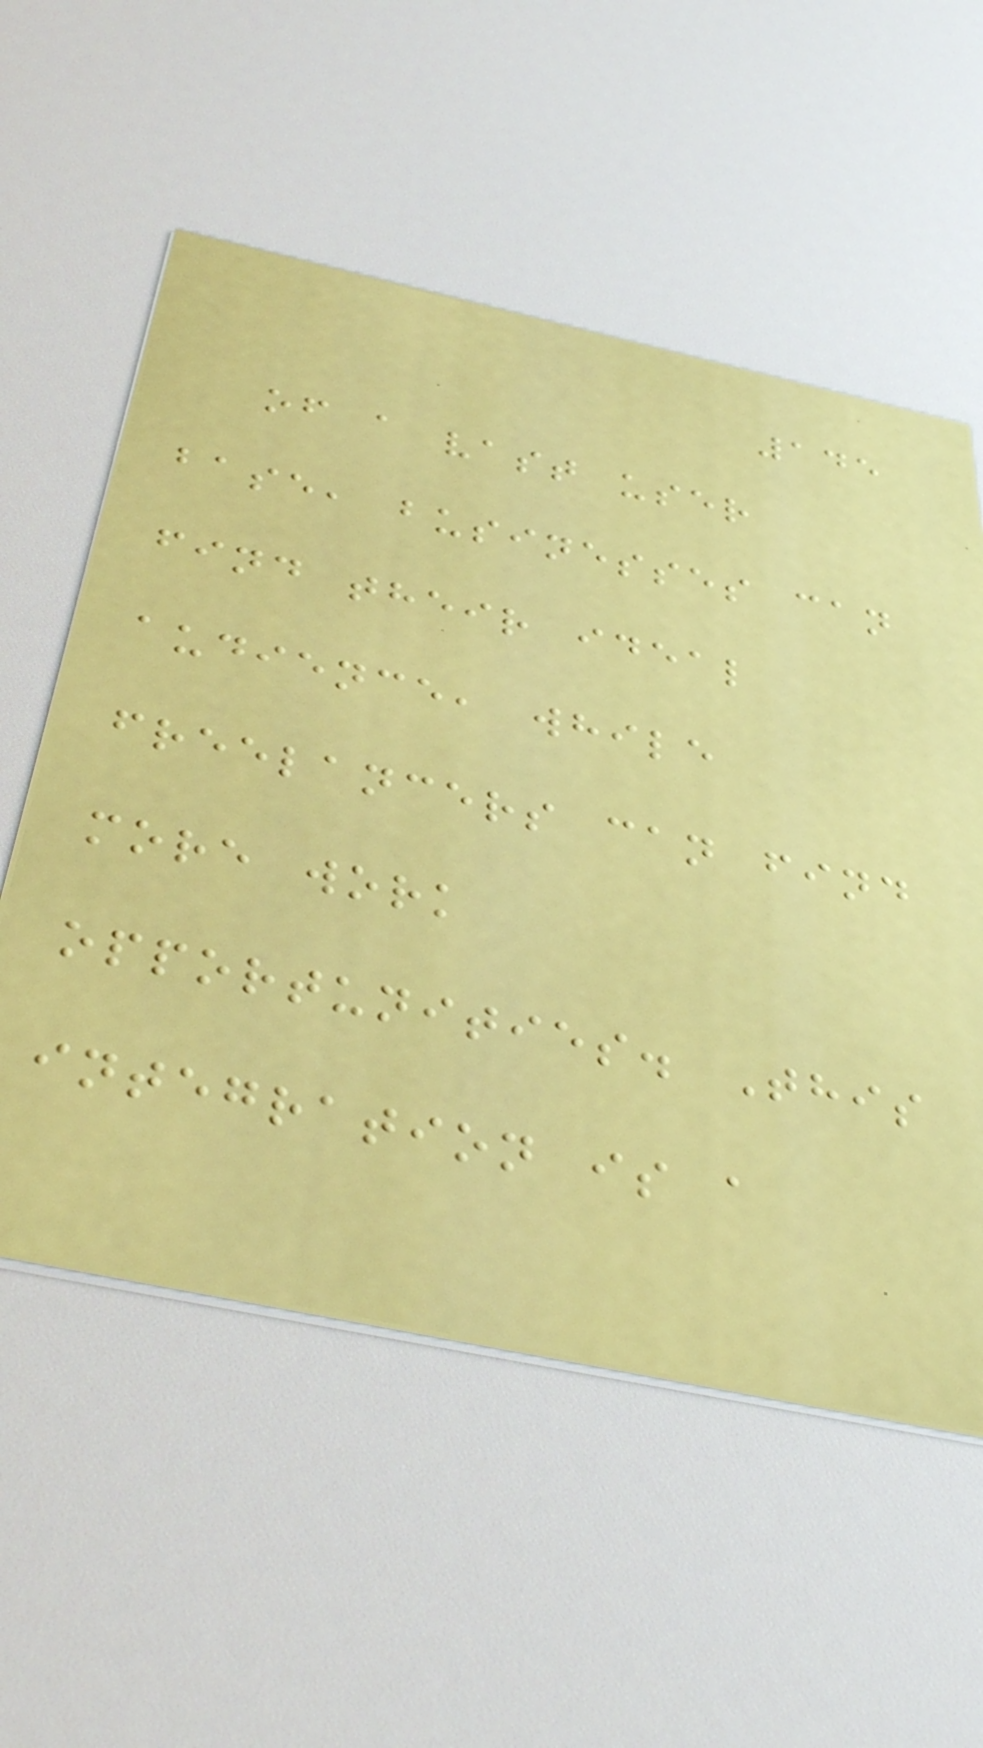145
of a vast user
base, businesses can
find their ideal
audience, while
freelancers can find
more work
opportunities. This
integration is a
